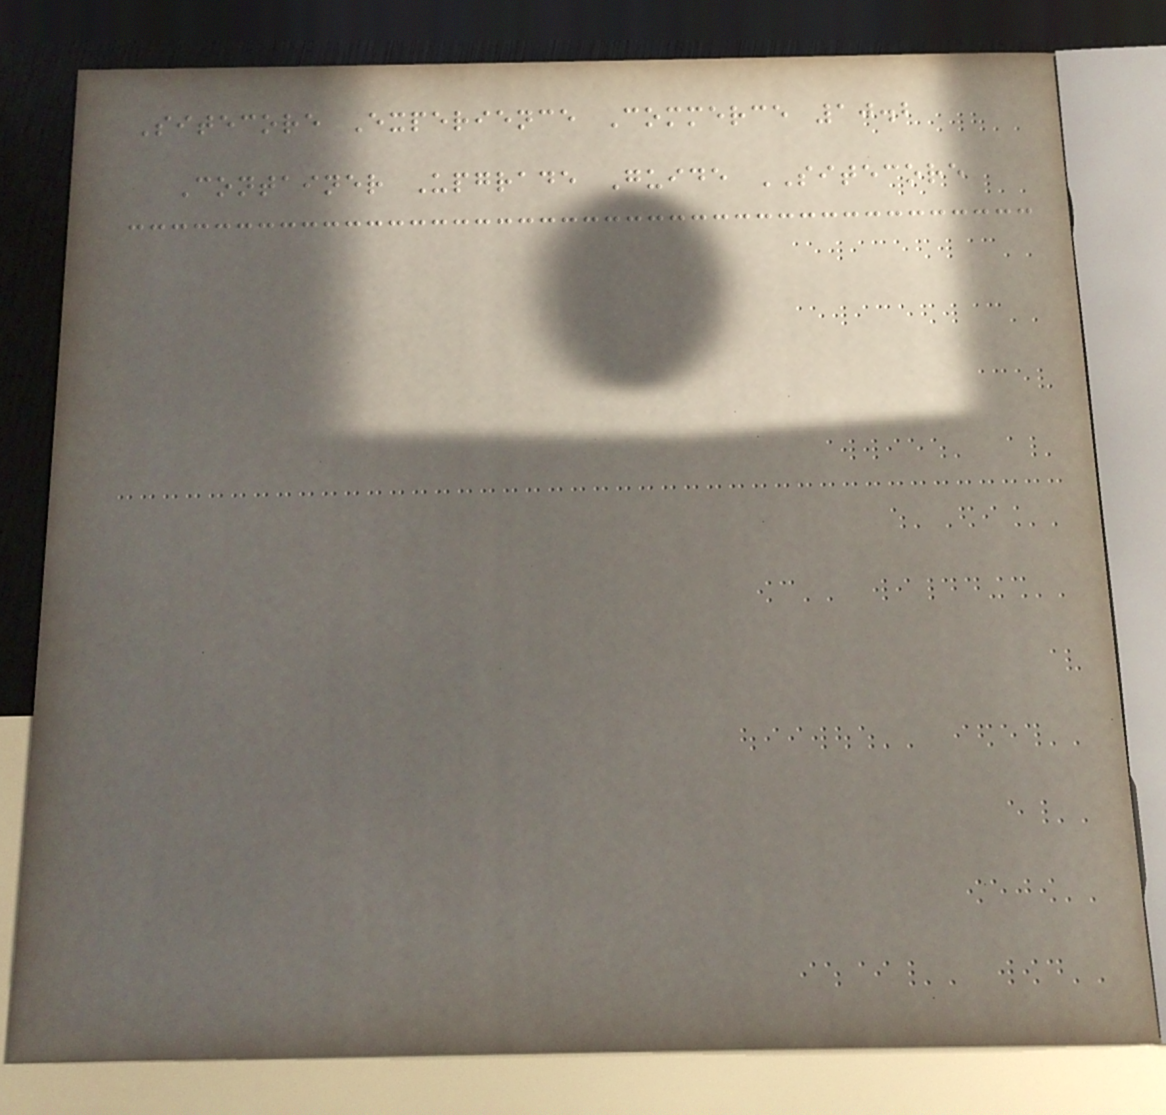Sitecore Experience Commerce 10.2
Container Upgrade Guide SITECORE
